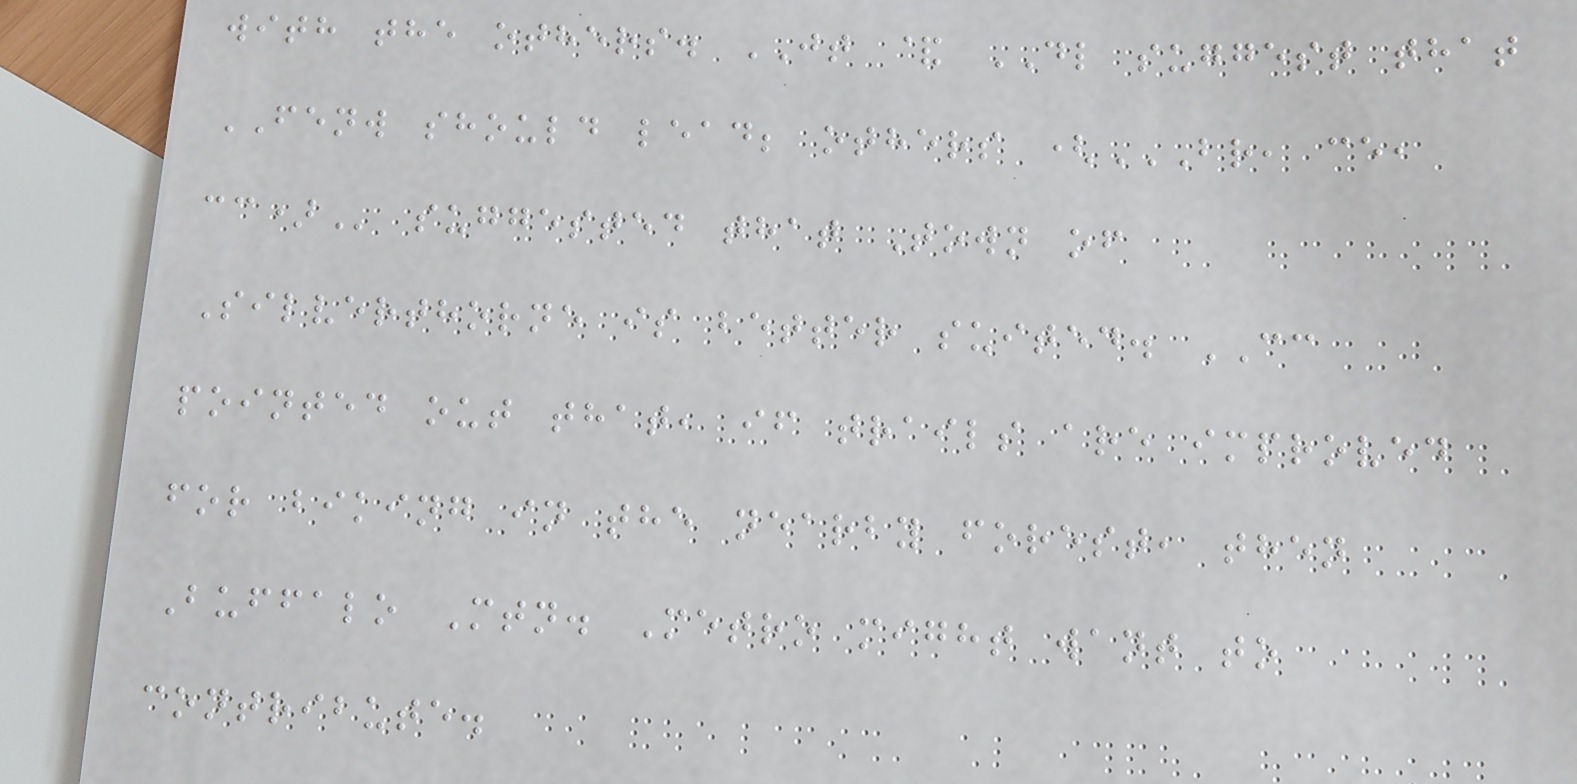with the others. JT & DL suggest that
FENW should lead; others (BR, CE,
CC) suggested that Town of
Silverthorne is better suited. CC
pointed out that, if trails are improved
for biking in the nearby forest, then
Buffalo Mtn. Metro might want to
contribute.
